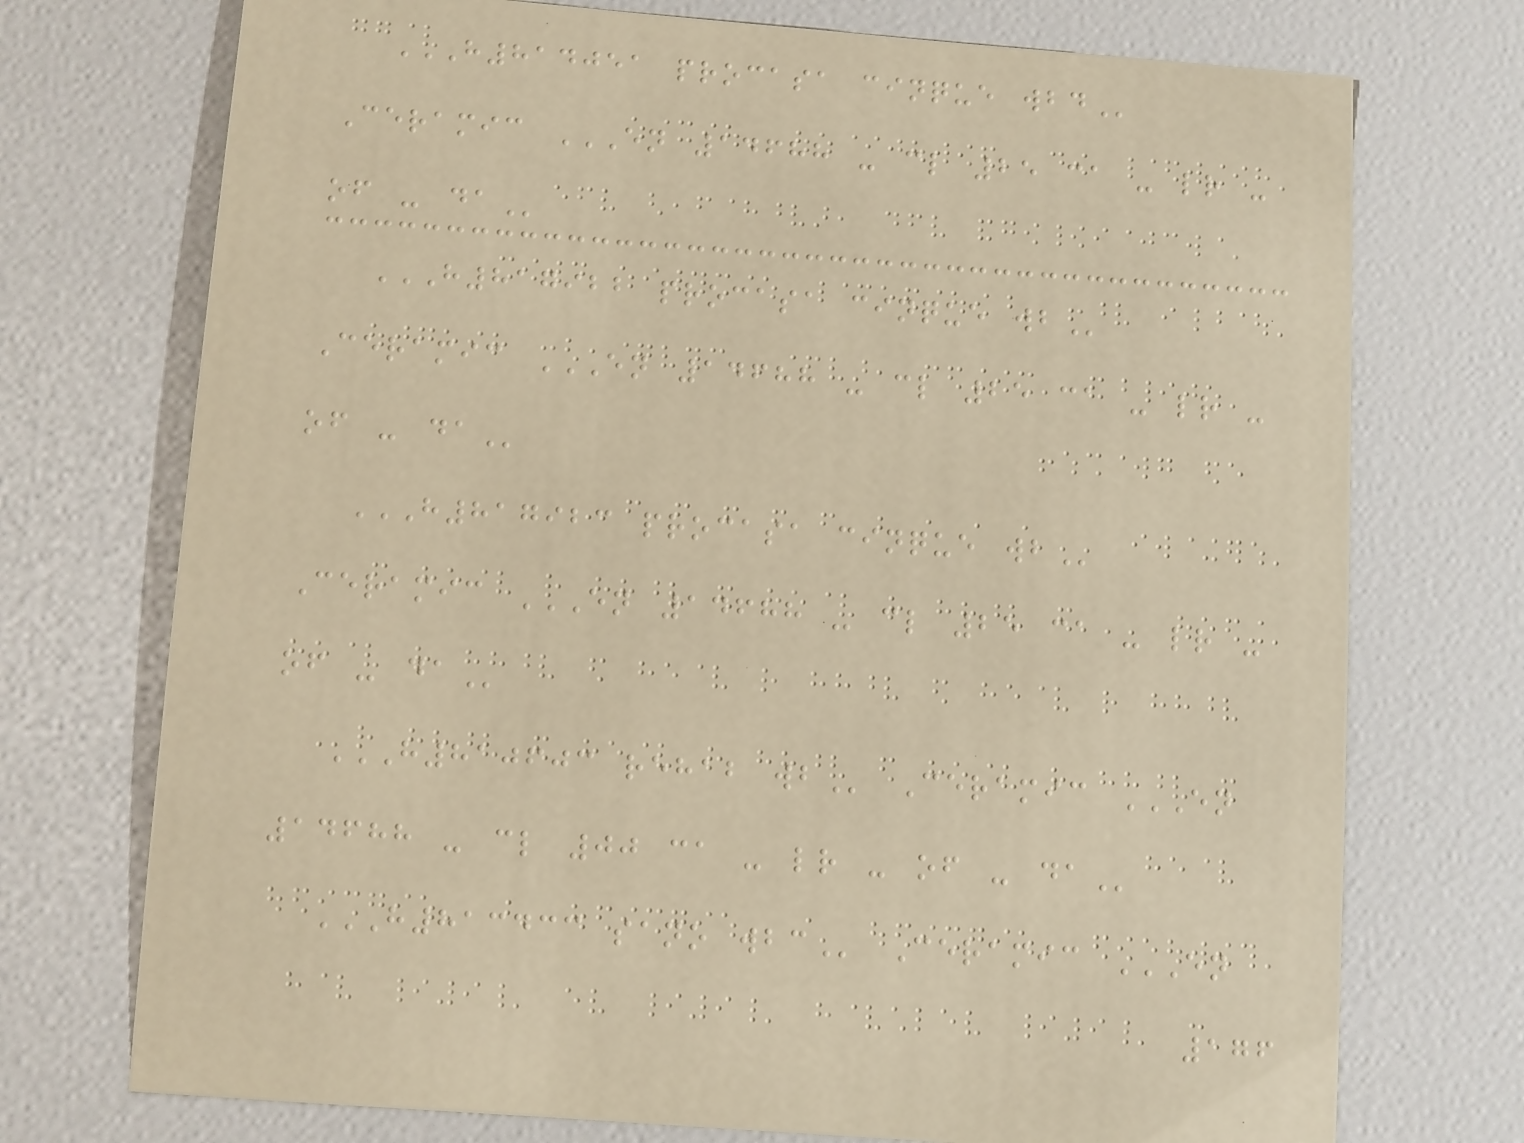H814051 PROCASA CINQUE WBD
Ceramic EN 14688 - CL 25 CA - LR -
OF - DA
H817922 PROCASA CINQUE WB
Ceramic EN 14688 - CL 25 CA - LR -
OF - DA
H817923 PROCASA CINQUE WB
Ceramic EN 14688 - CL 25 CA - LR -
OF - DA
H810603 REHAB WB Ceramic EN
14688 - CL 00 CA - LR - OF - DA
H813433 SANO WBC Ceramic EN
176
